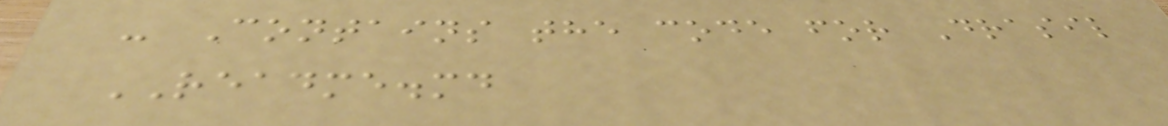- Contains the code for Drasil
README.md
